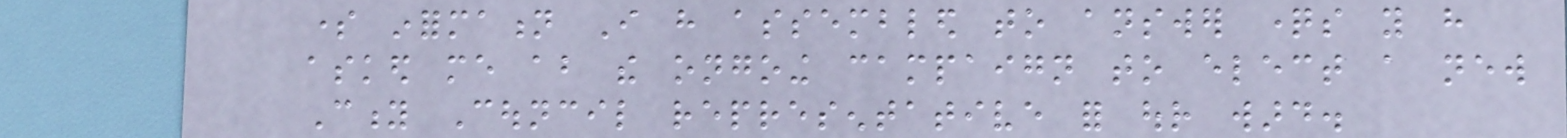some information I have assembled to answer questions you have
asked me about the ongoing campaign to elect a new
City Council representative for our ward.
